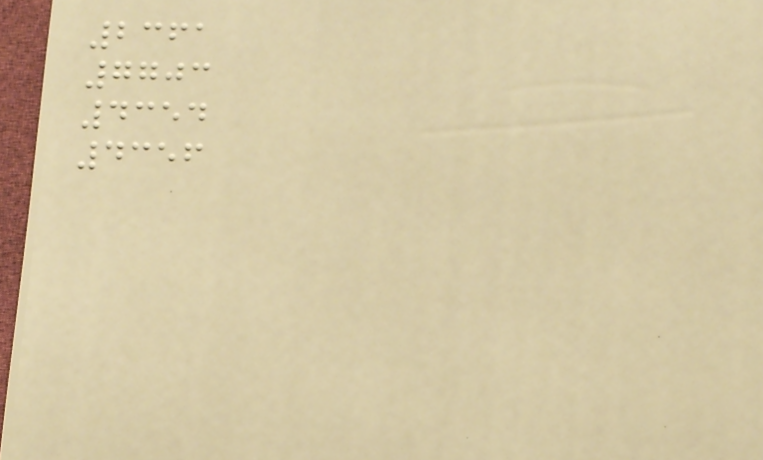2361
7703
4354
4356
